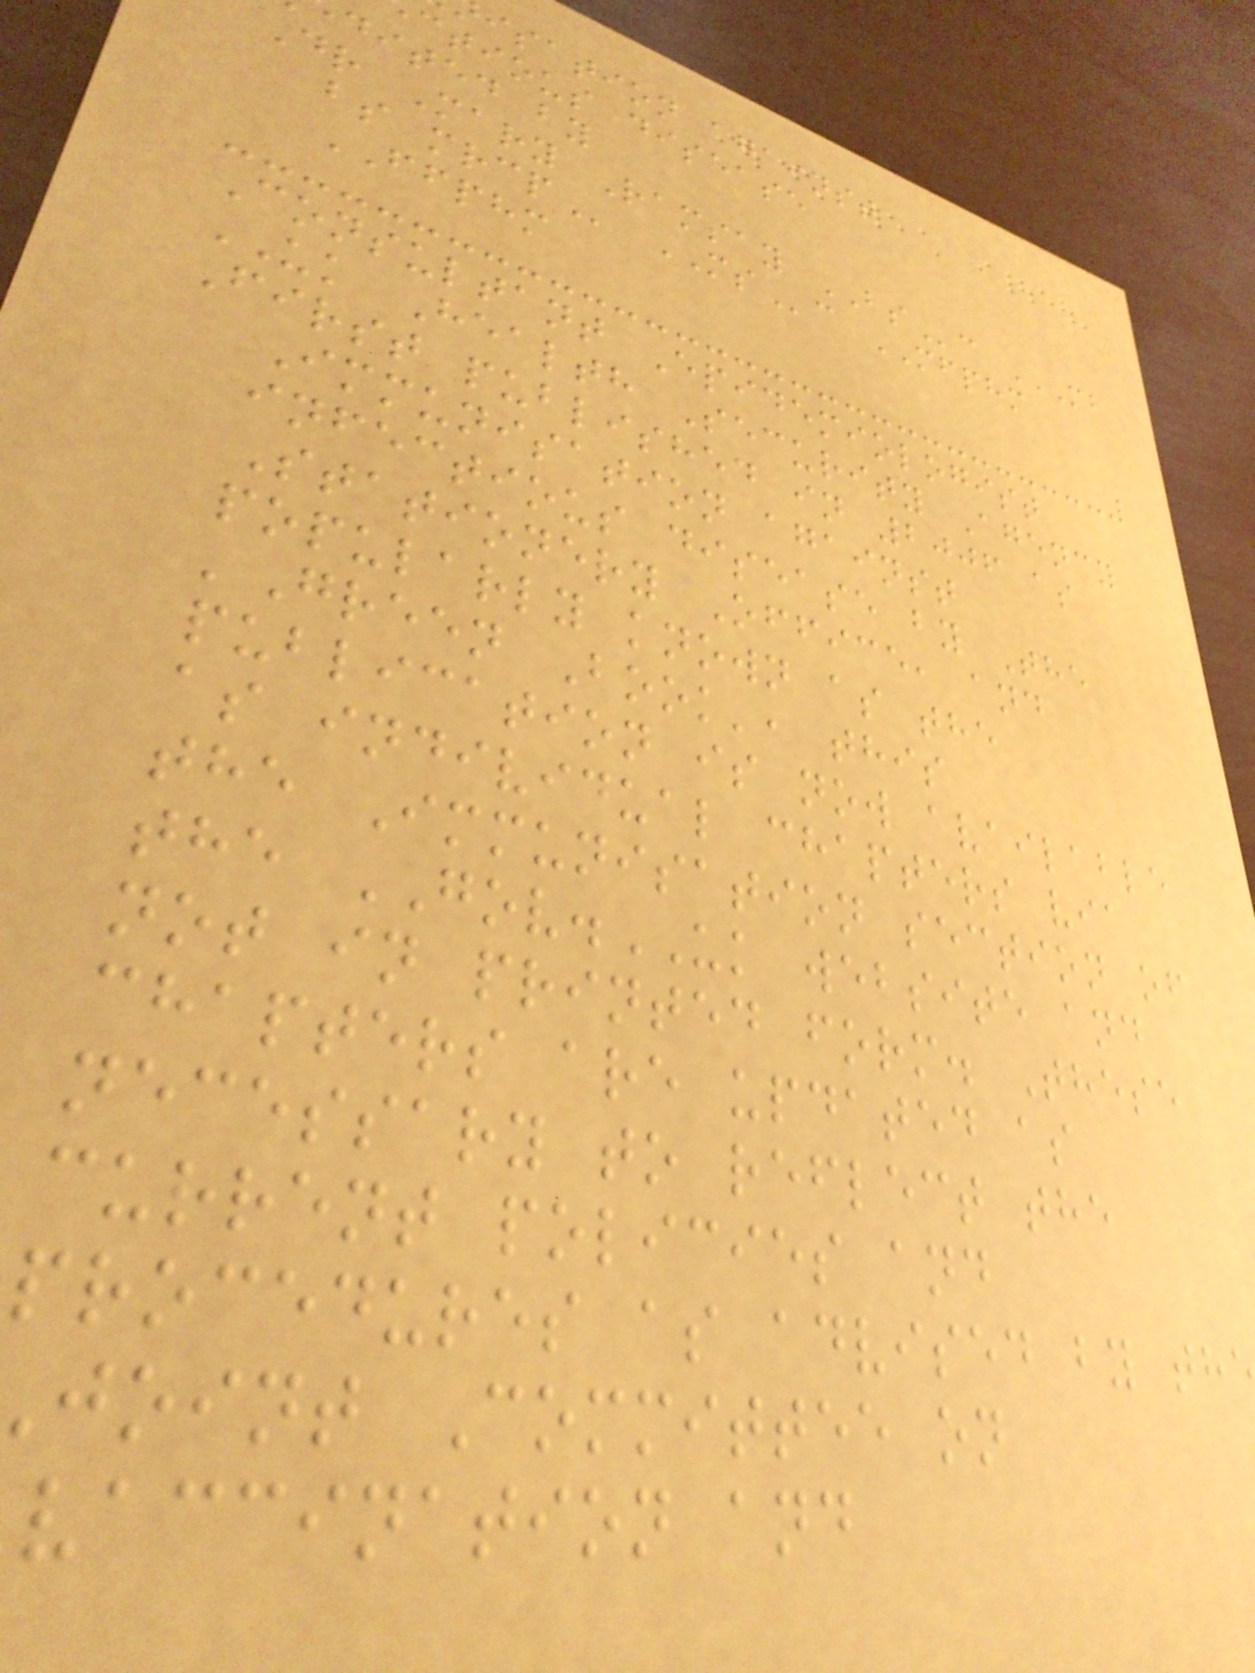isation against
ctious disease
dited by
Dr Mary Ramsay BSc MB
FFPHM
Consultant Epidemiologist
UK Health Security Agency
First published in 2006 as
Immunisation against
infectious disease by The
Stationery Office, and
popularly known as the
'Green Book', this
publication is now available
as individual chapters via
the Immunisation section of
the GOV.UK website and
not in printed form. These
chapters are updated as
necessary to reflect the
current policies and
procedures as advised by th
joint Committee on
vaccination and
